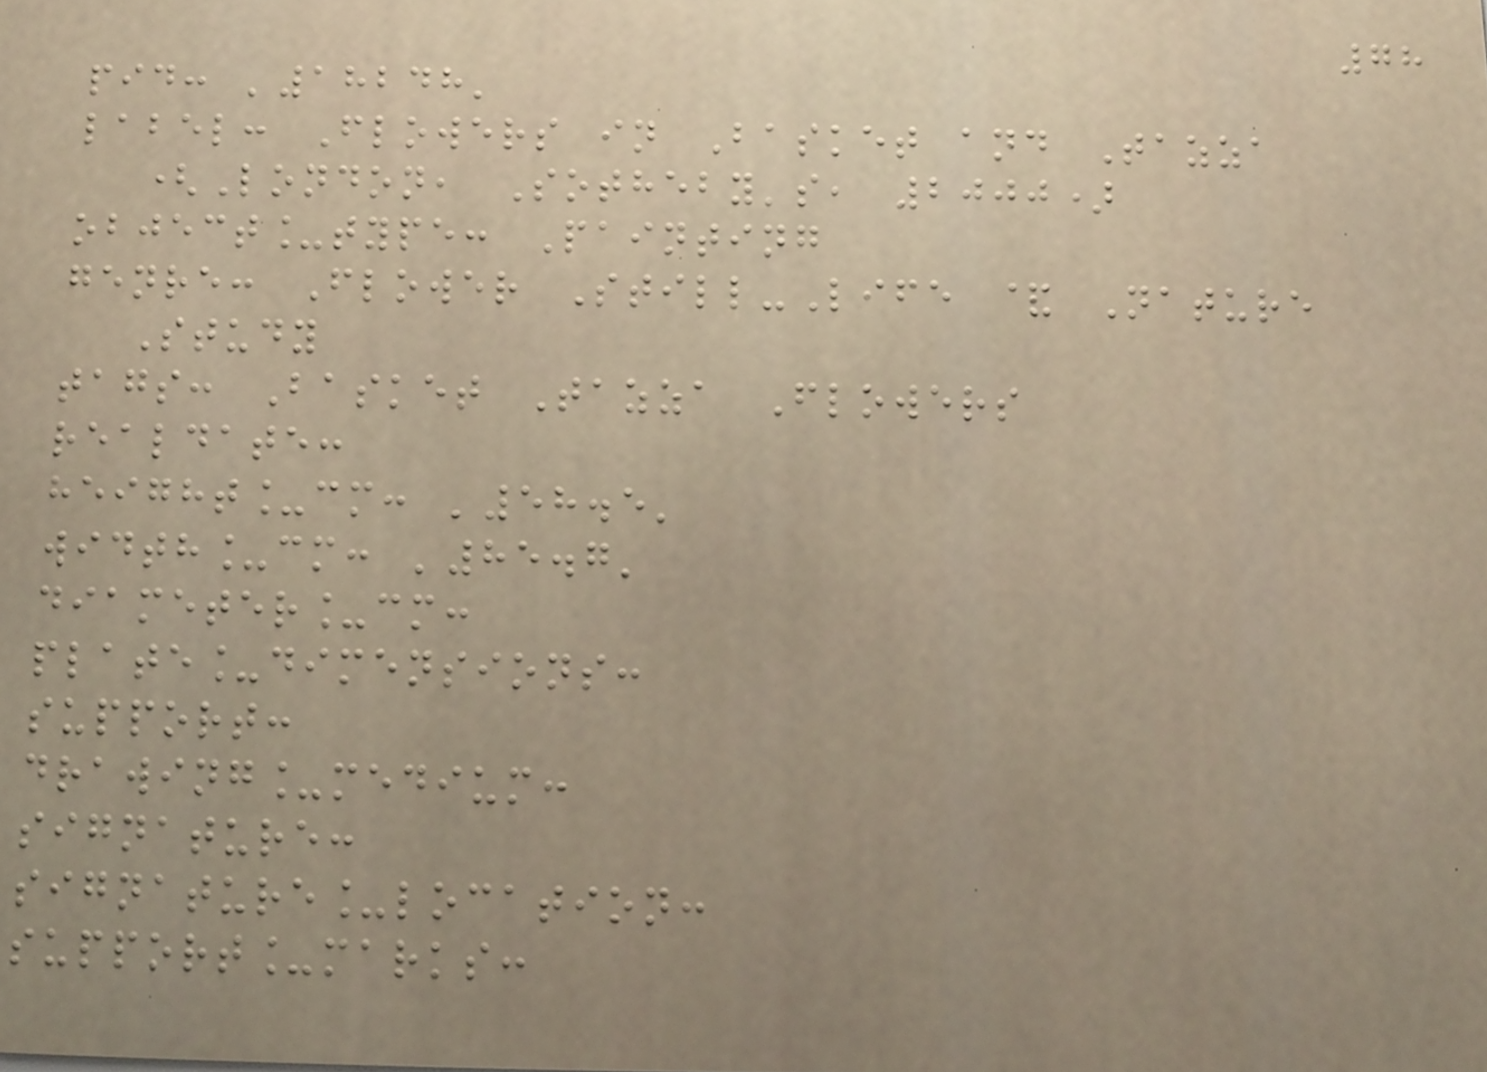78
pid: '18248'
label: Flowers in Basket and Tazza
(London, Sotheby's, 2000)
object_type: Painting
genre: Flower Still-Life & Nature
Study
tags: Basket Tazza Flowers
realdate:
height_cm: '58.5'
width_cm: '85.7'
diameter_cm:
plate_dimensions:
support:
drawing_medium:
signature:
signature_location:
support_marks:
